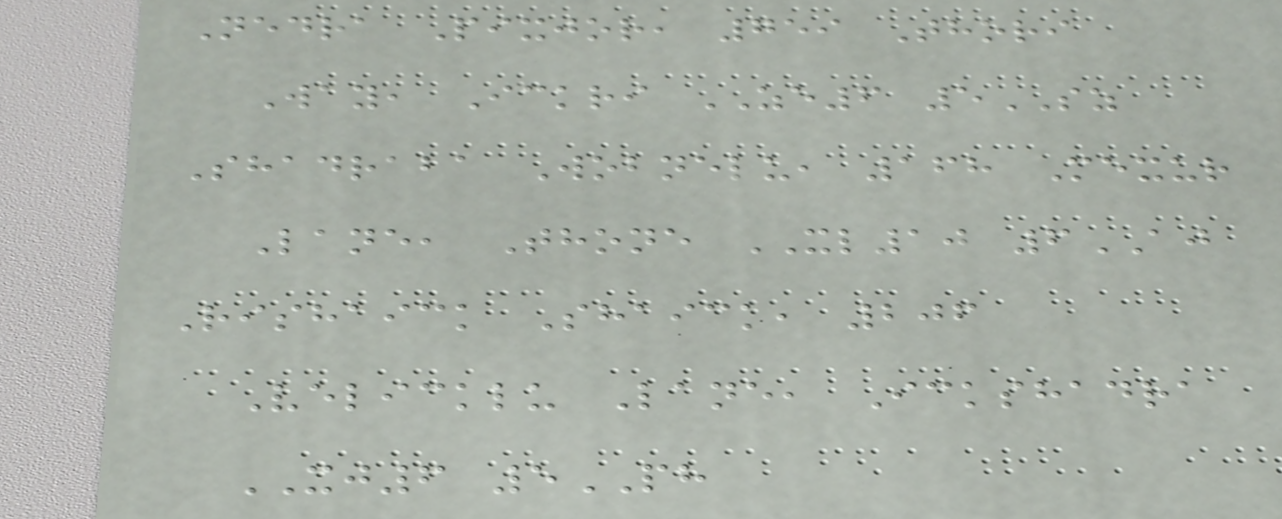Nedra Pixjor, 759 Thori
Way, Ickri ZE6 5SZ
Shadraba Wobnelu, 168 Mexur
Lane, Thone XL10 6AJ
Rishaick Shaick, 206
Velicklu Lane, Ickshadra
XJ6 5PH
